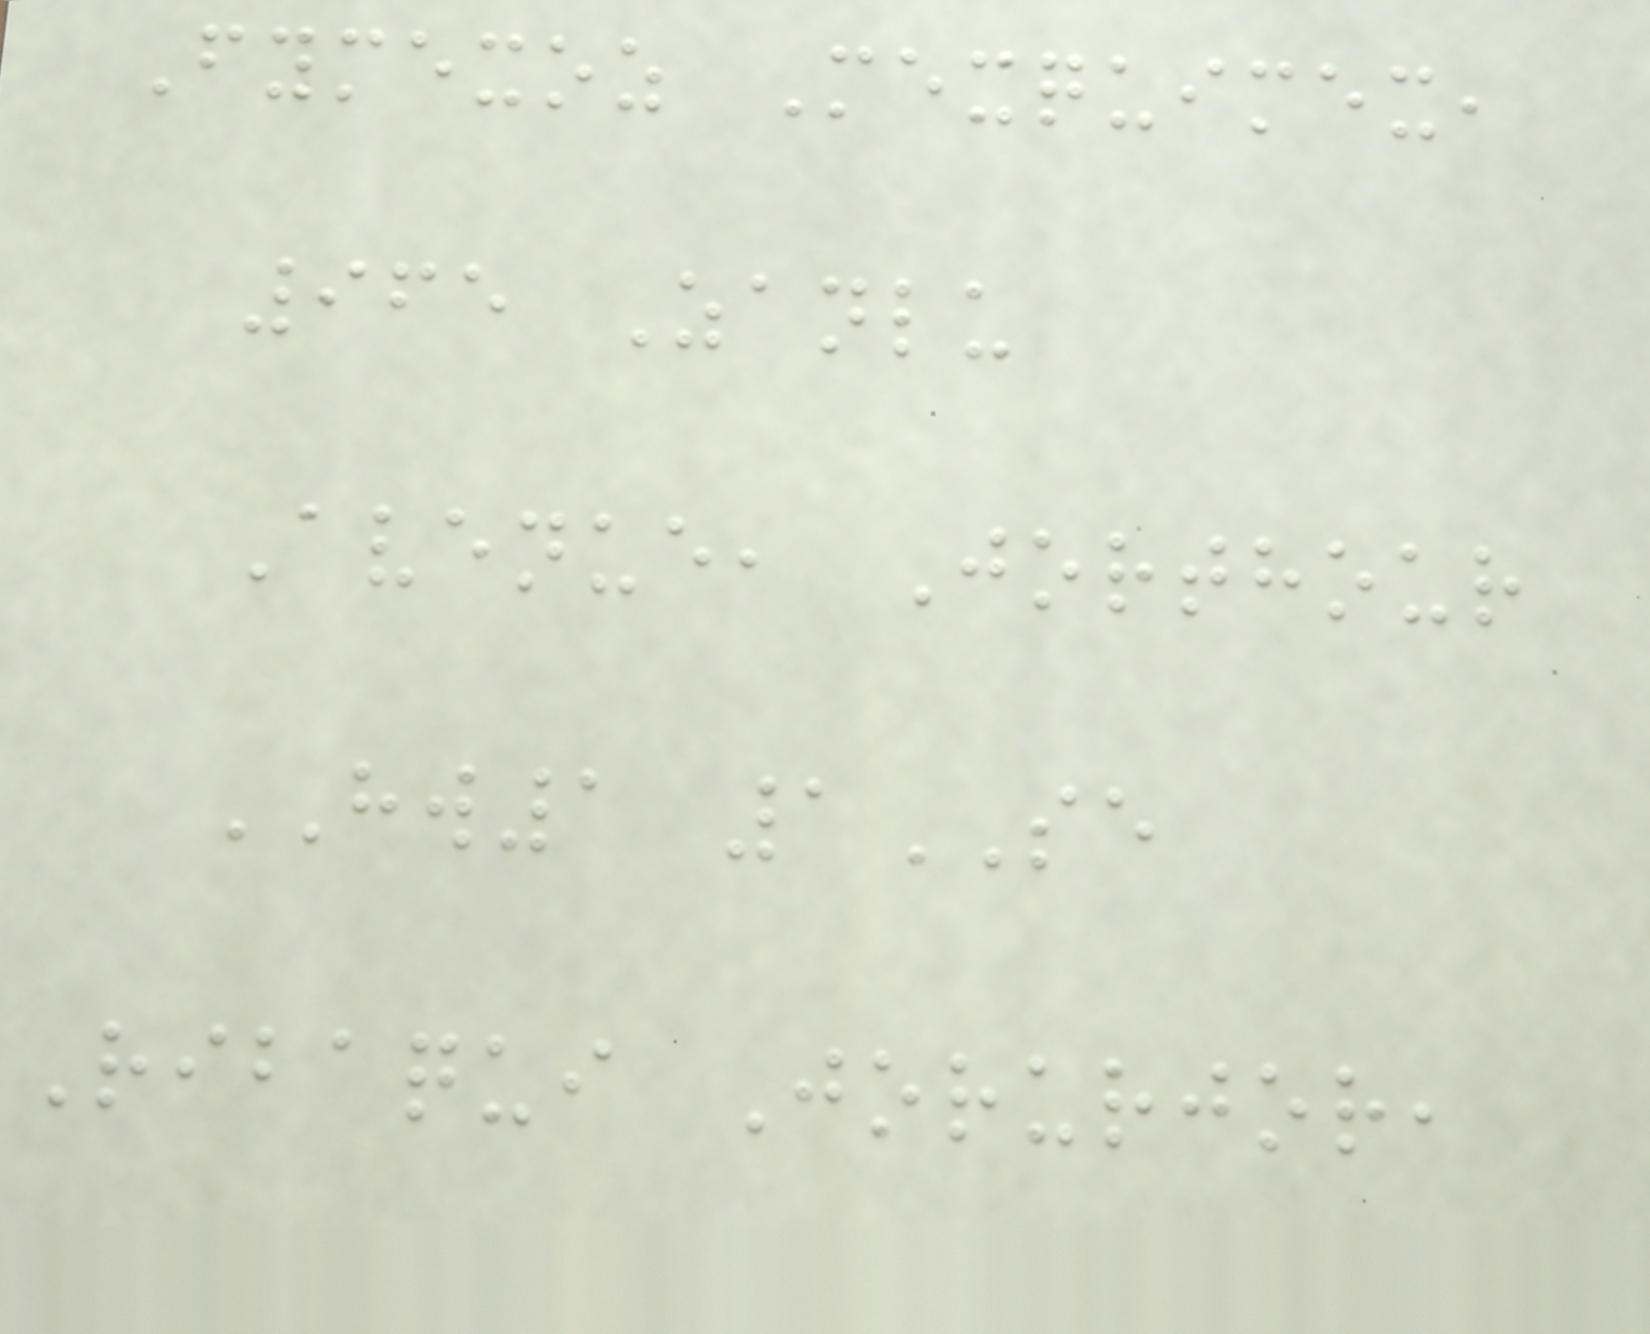Fymexoz Mexquimex,
965 Zanlu
Avenue, Jorthour
HW1 1SE
Ribaqui Jorurjor,
